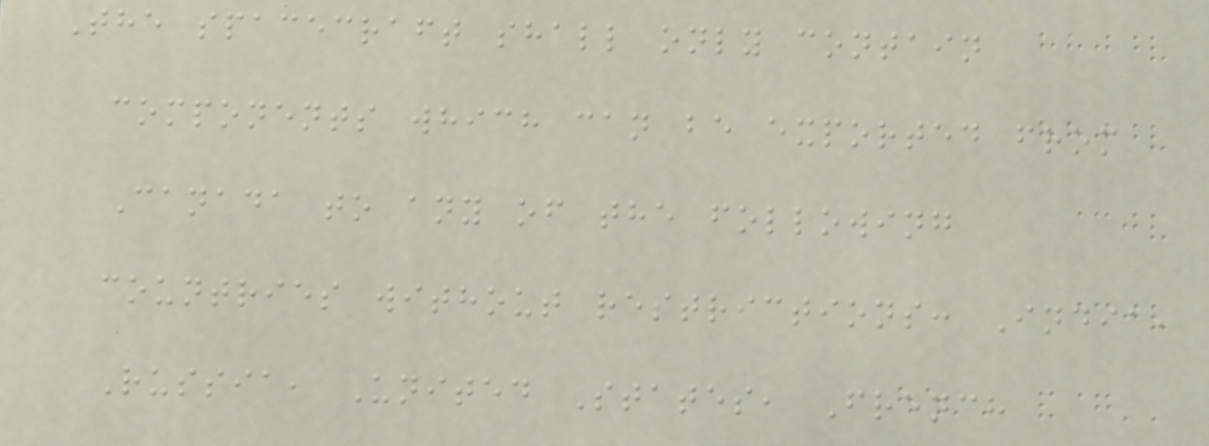The spacecraft shall only contain
components which can be exported from
Canada to any of the following
countries without restrictions: India,
Russia, United States, French
